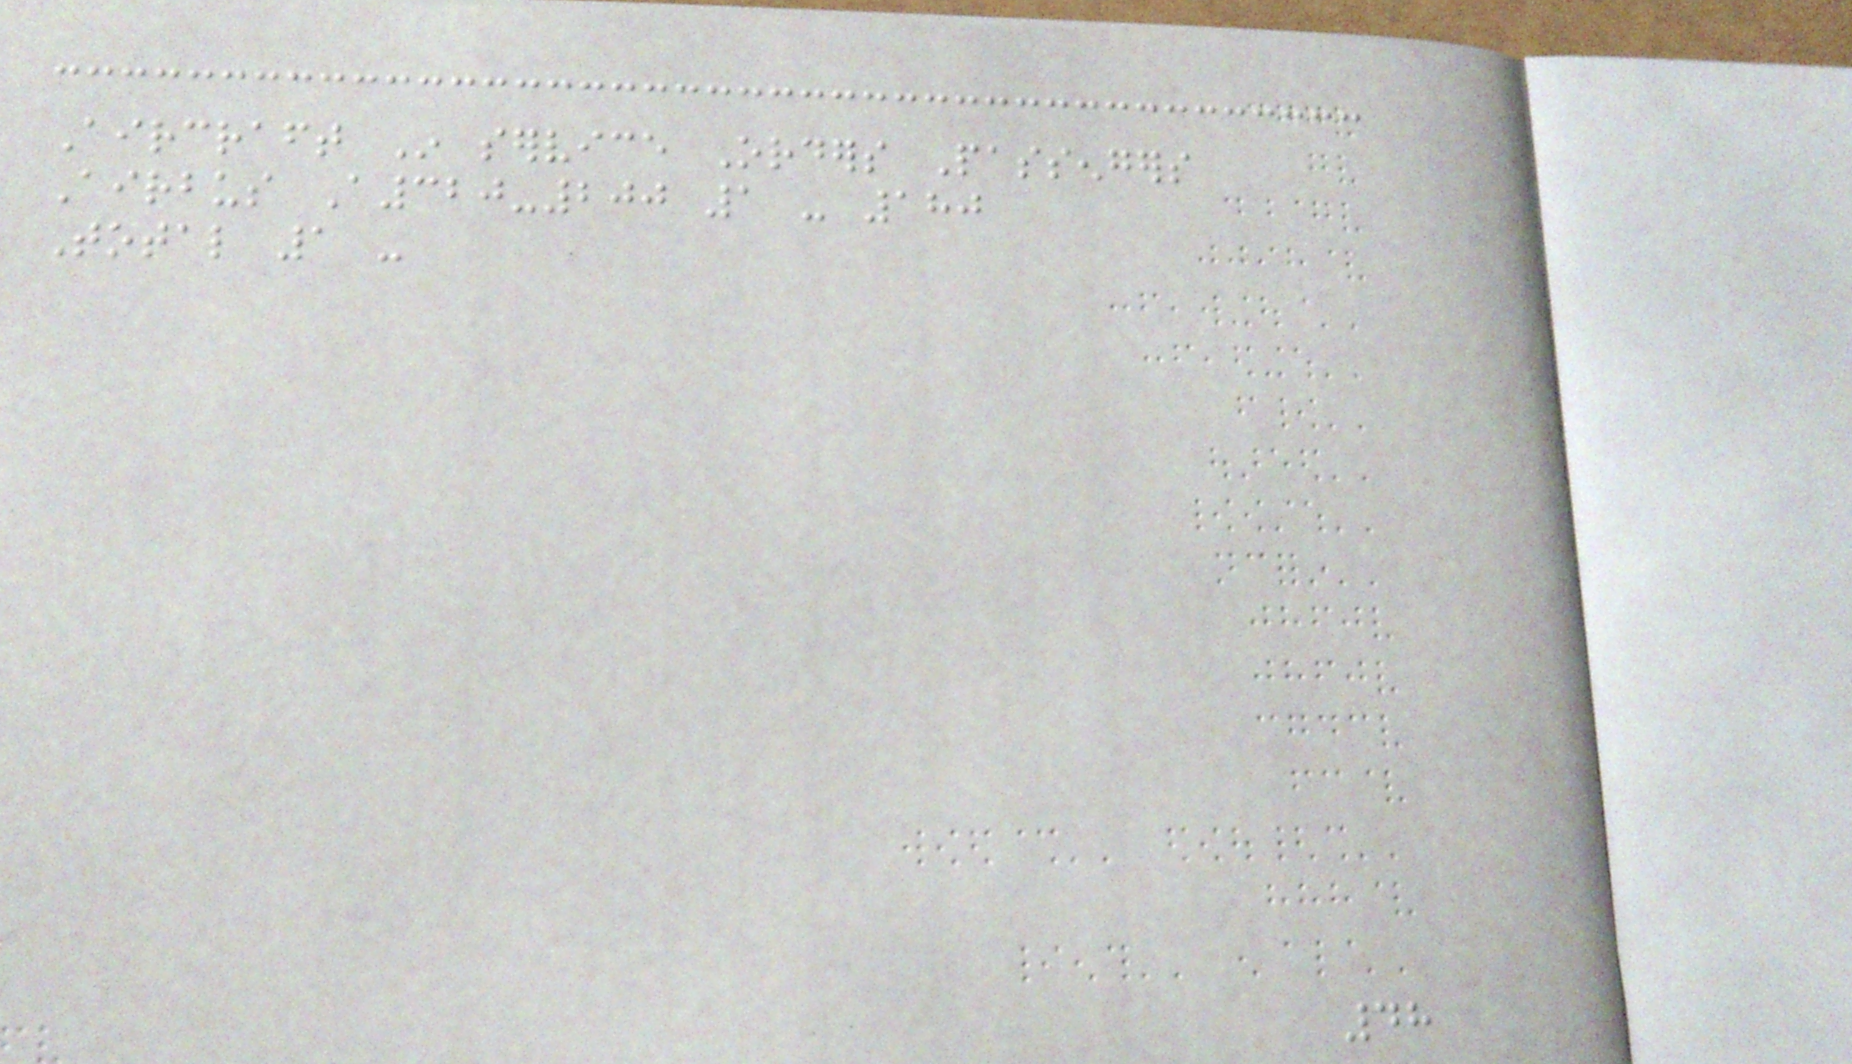Aircraft In service Orders Passengers
Airbus A320-200 1 - 180
Total 1 -
48
